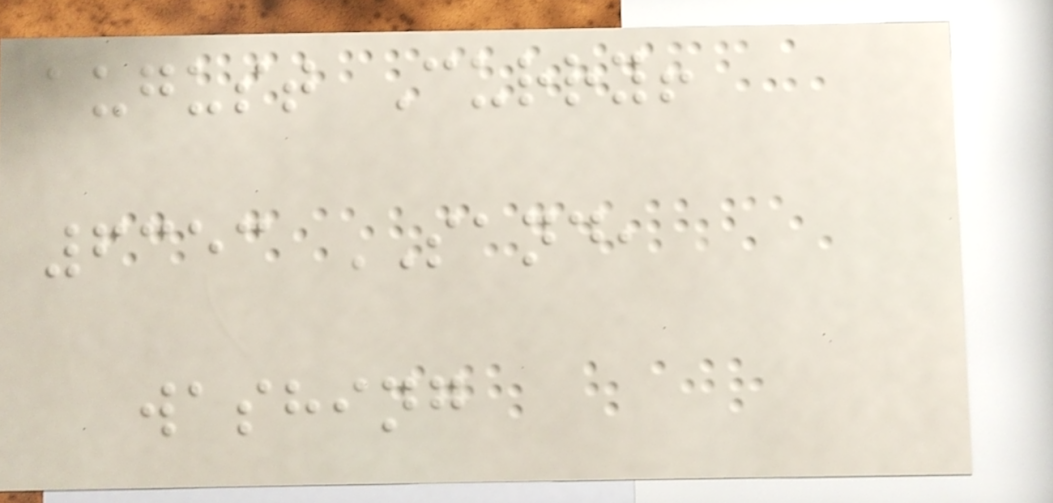august Curry!
6353 SAND,
washing
